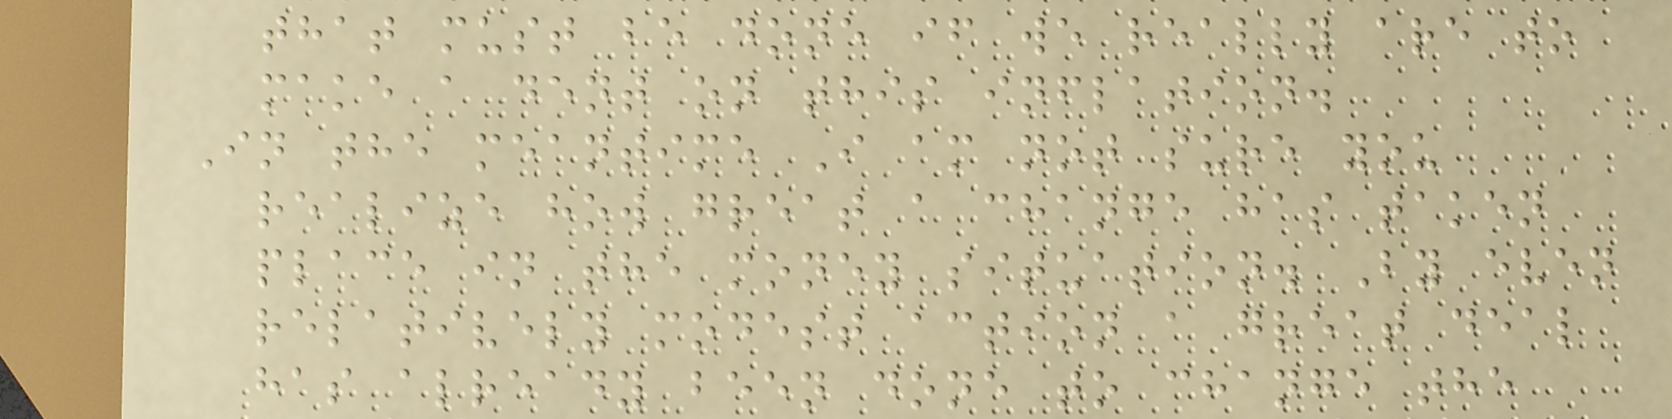that must be done if we really are to
make a dent on this inflation.
In the meantime I am not sure you
realize how great a change has taken
place in the money situation. By even
relatively modest action a great deal
has already been done to change the
